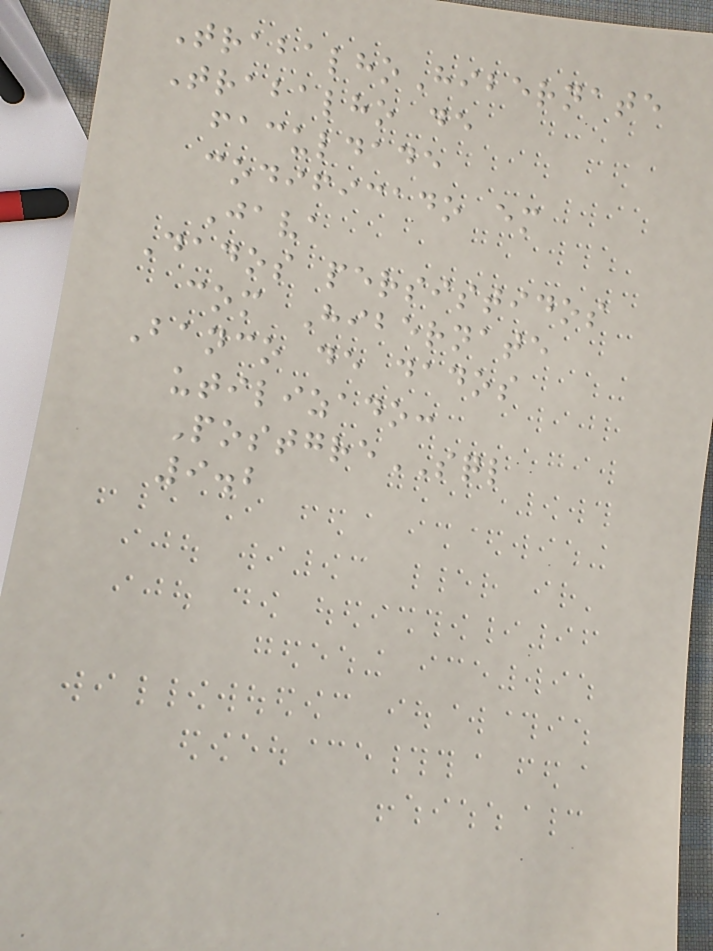TrabalhoHibernate
Trabalho de
faculdade
codificado em
Java
Dados persistidos
com Hibernate
Banco de dados
utilizado:
PostgreSQL
9.2
